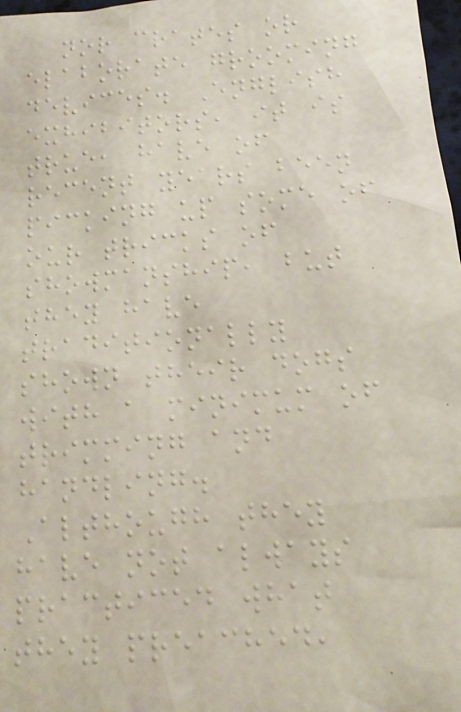nor crates or
elaborate grooming
devices. English
exhibitors, it is
true, have of
recent years been
picking up some of
our tricks of
showmanship, but
they have
traditionally
shown their dogs
with a minimum of
trimming and
handling.
Although they
have not always
practiced what
they preached,
